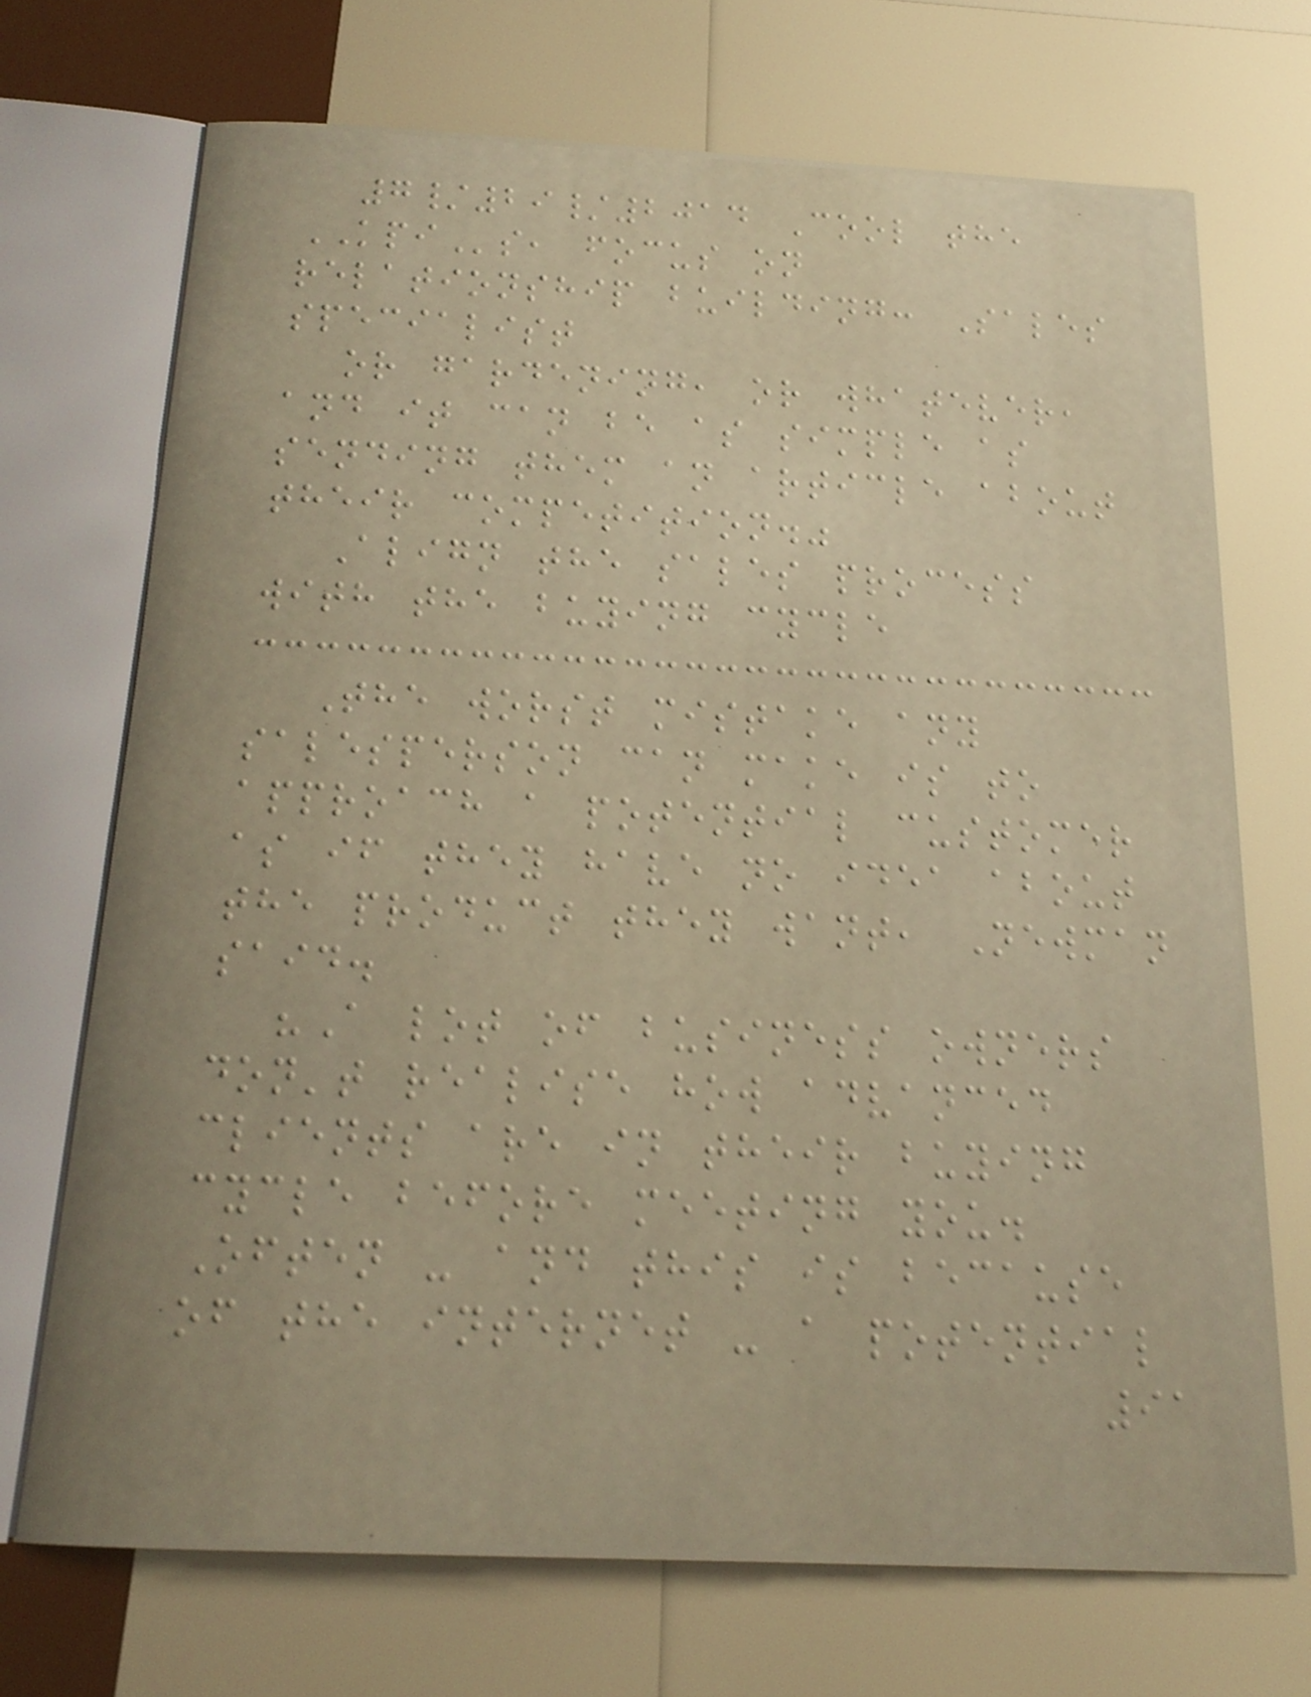7/29/2014 Cool the
KPIs, focus on
relationship building: Sales
specialist
or gardening, or whatever,
and it can be as simple as
sending them an article about
their competition."
Align the sales process
with the buying cycle
The worst mistake any
salesperson can make is to
approach a potential customer
as if they have no idea about
the product they want, Newman
said.
"A lot of business owners
don't realise how advanced
clients are in their buying
cycle before meeting you.
Often - and this is because
of the internet - a potential
91
